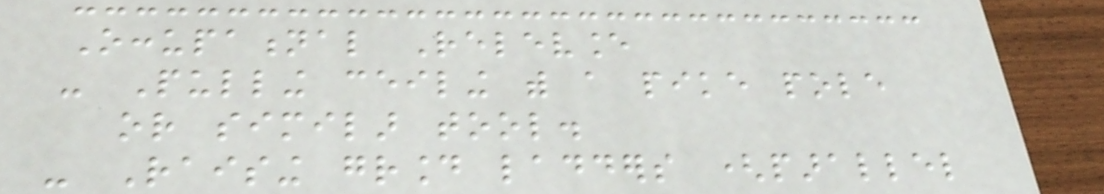Occupational Relevance
- Pulling ceiling with a pike pole
or similar tool.
- Raising ground ladders (parallel
